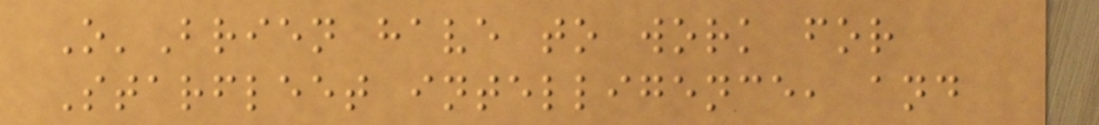O'Brien have to work for
Starfleet intelligence, and
